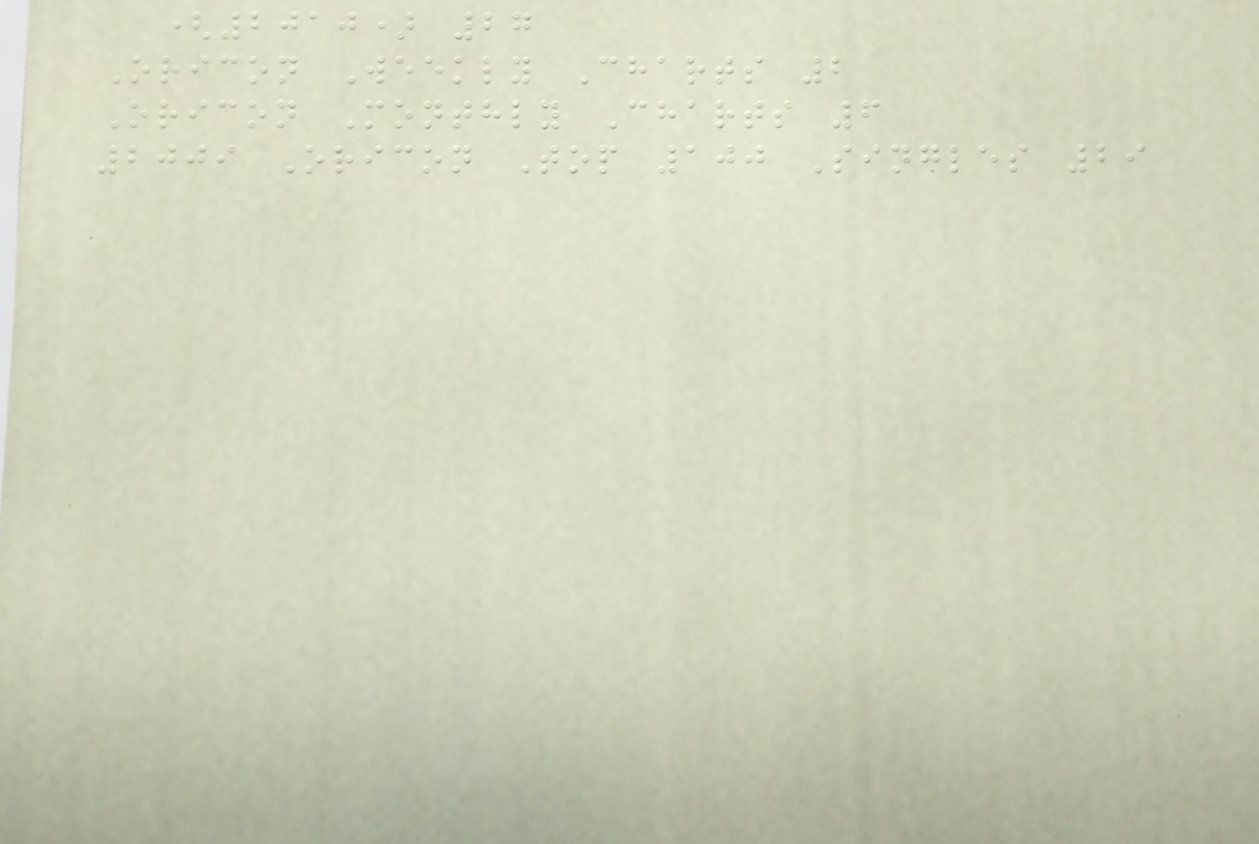(2010) 27
Oricon Weekly Charts 2
Oricon Monthly Charts 6
2009 Oricon Top 100 Singles 29
